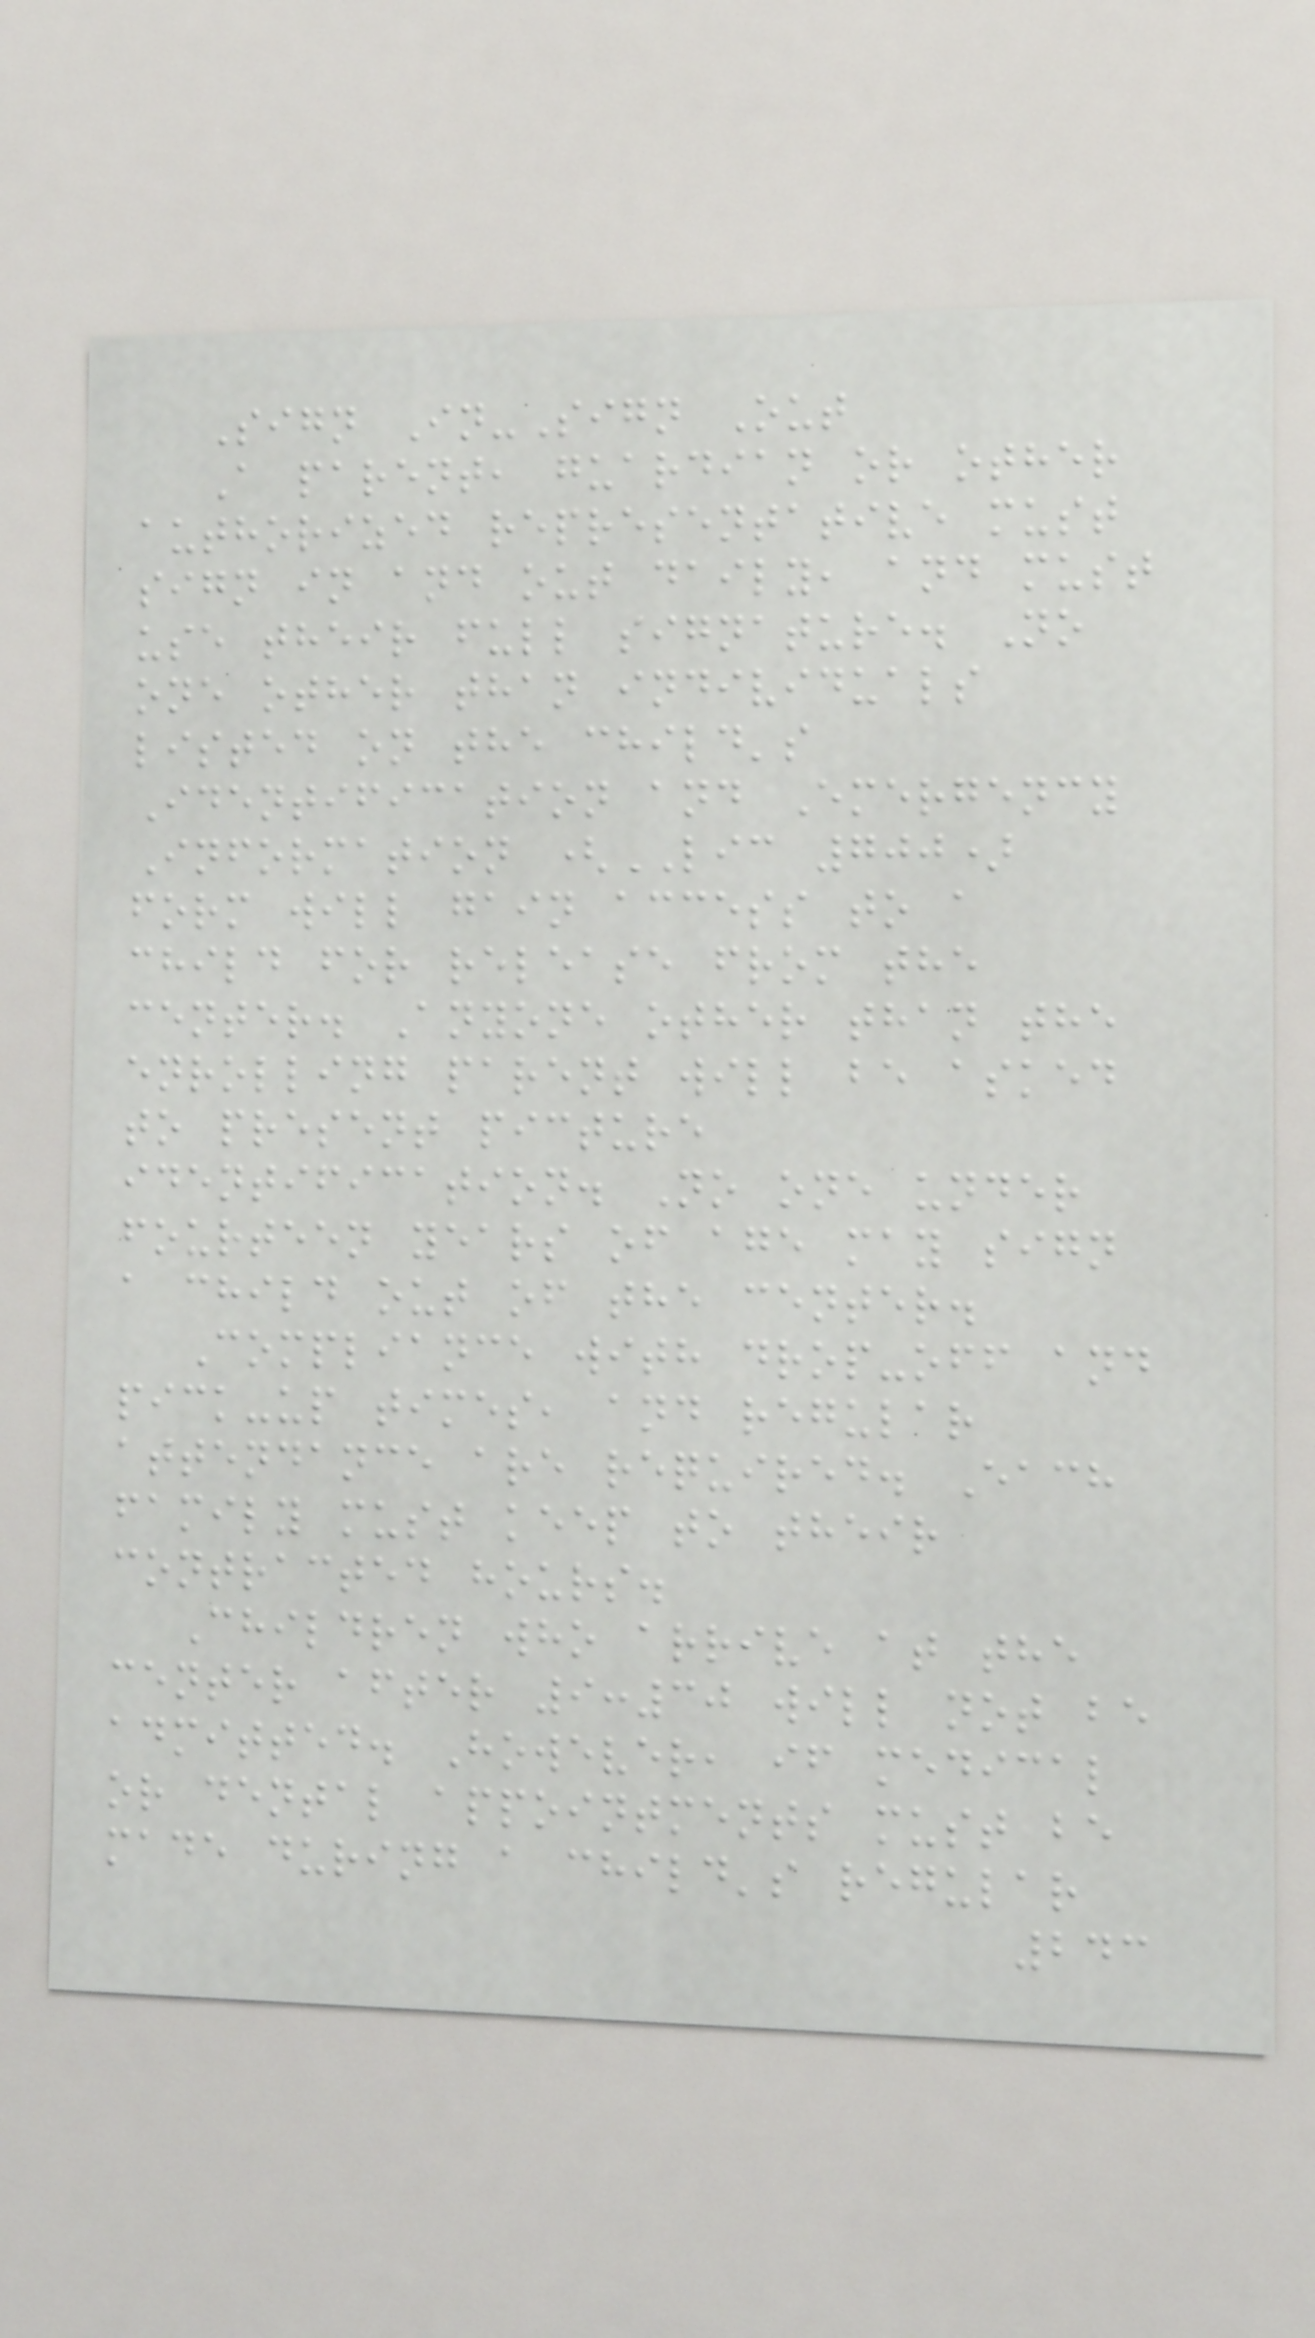Sign In-Sign Out
A parent, guardian or other
authorized representative must
sign in and out daily, and must
use their full signature. No
one other than individuals
listed on the child's
Identification and Emergency
Information (LIC 700)
form will gain access to a
child for release from the
center. Anyone other than the
enrolling parent will be asked
to present picture
identification. No one under
fourteen years of age may sign
a child out of the center.
Compliance with drop-off and
pick-up times, and regular
attendance are required. Each
family must keep to their
contracted hours.
Children who arrive at the
center after 9:30 will not be
admitted. However, if medical
or dental appointments must be
made during a child's regular
243
